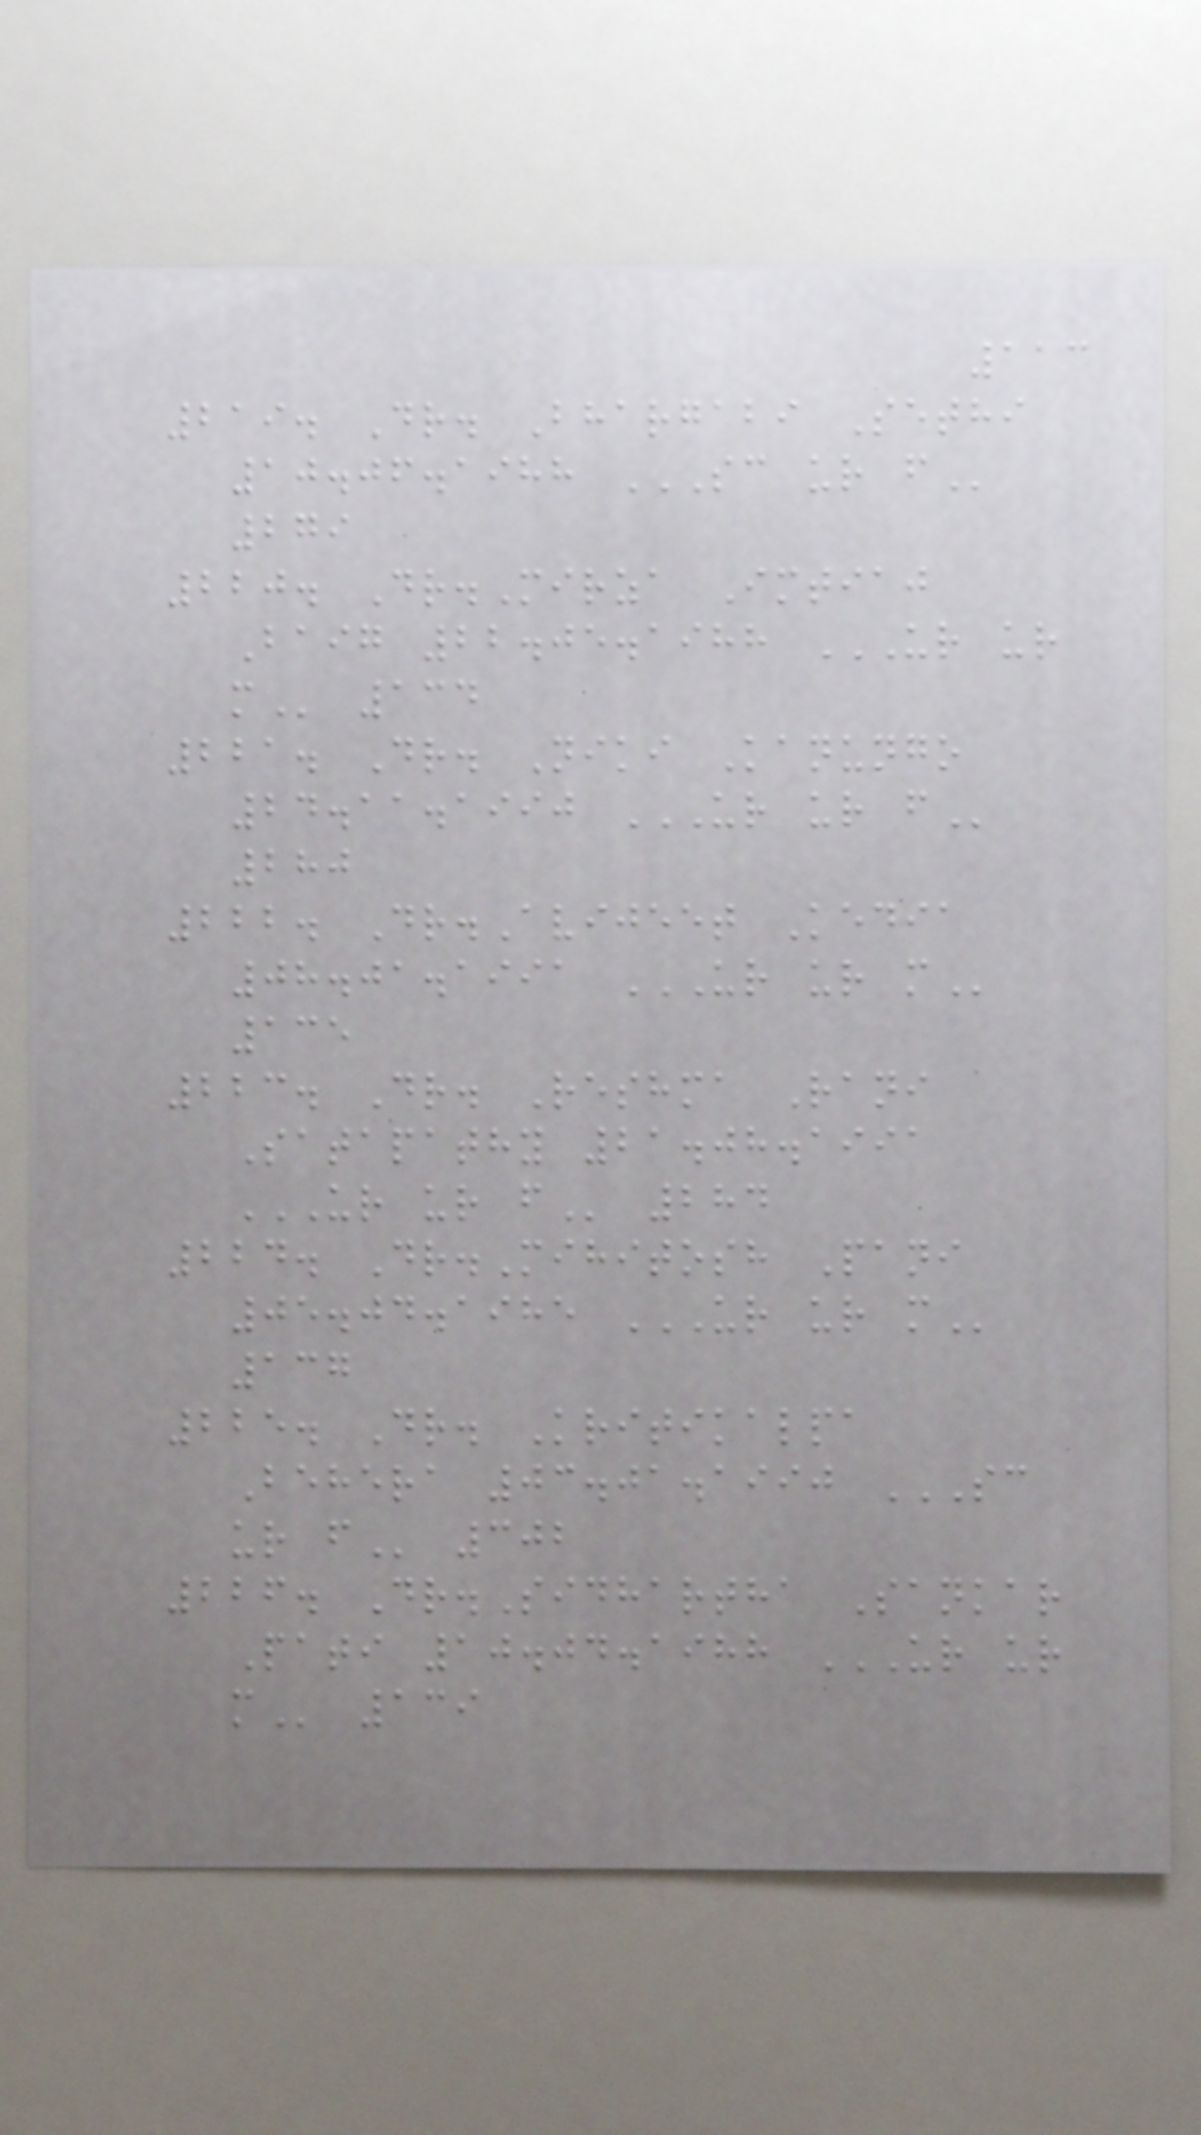113
219. Dr. Bhargabi Sethi
10.06.1988 SC UR F
279
220. Dr.Mirza Imtiaj
Baig 22.05.1988 UR UR
M 134
221. Dr. Niki Kanungo
24.11.1990 UR UR F
280
222. Dr.Avijeet Kedia
08.01.1991 UR UR M
135
223. Dr. Reshma Rani
Satapathy 21.08.1991
UR UR F 284
224. Dr.Mihitosh Pani
05.04.1985 UR UR M
137
225. Dr. Kritikalpa
Behera 03.01.1990 SC
UR F 302
226. Dr.Sidhartha Sankar
Pati 10.04.1988 UR UR
M 139
